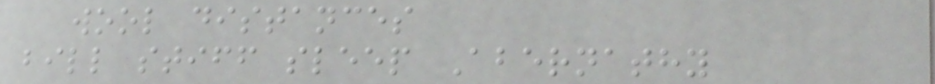wool distances
bill stiff sleep Abernathy
